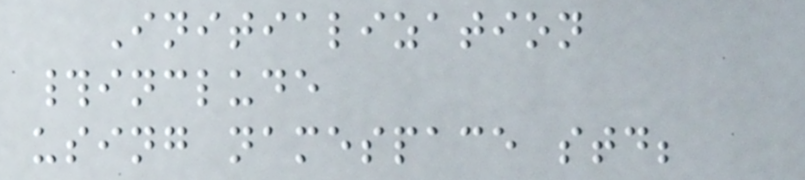Initialization
#include
using namespace std;
